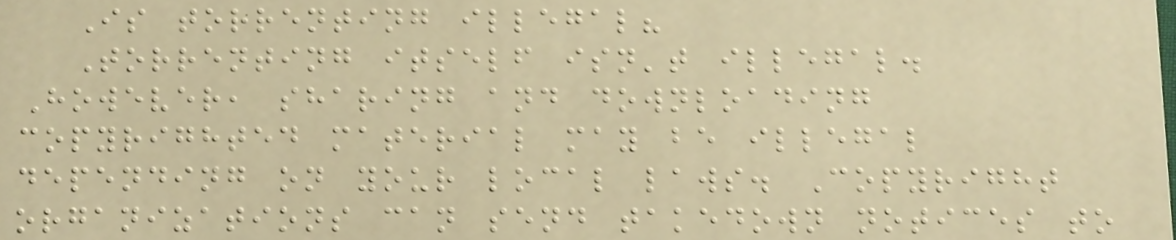Is torrenting illegal?
Torrenting itself isn't illegal.
However, sharing and downloading
copyrighted material may be illegal
depending on your local laws. Copyright
organizations can send takedown notices to
